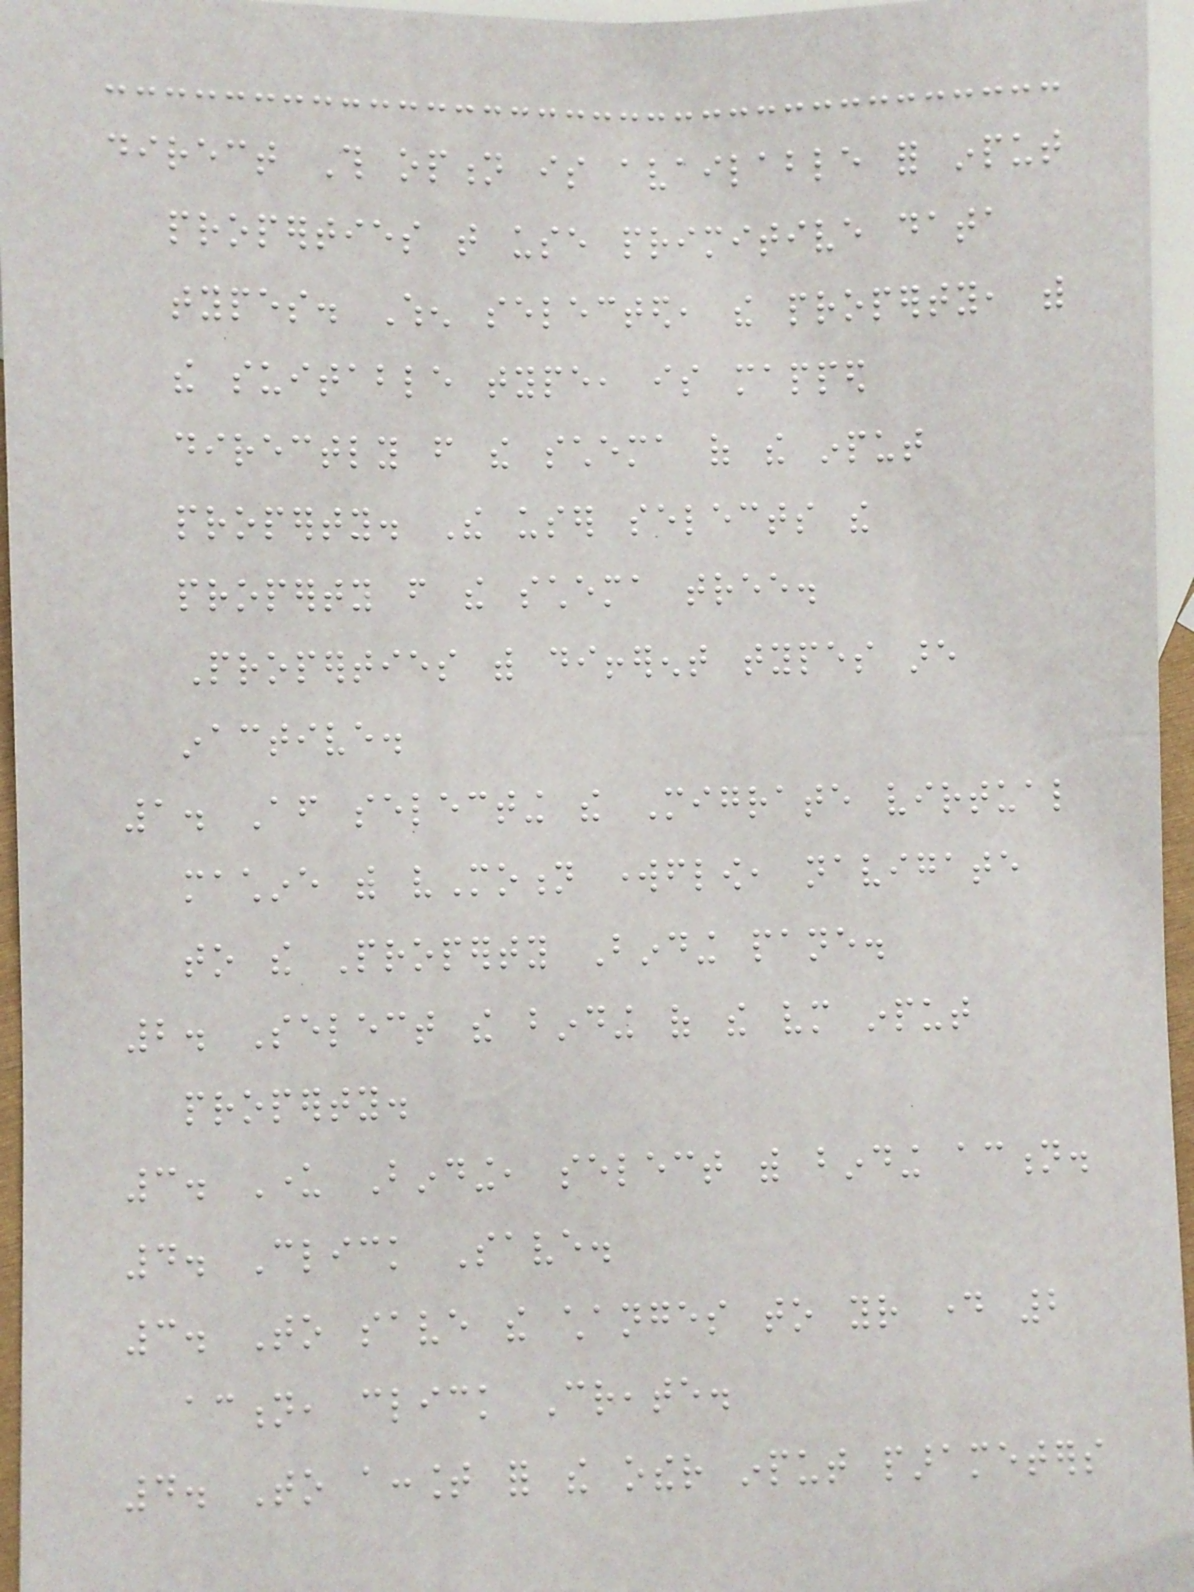direct This option is available for input
properties that use primitive data
types. When selected, the property, with
the suitable type, is mapped
directly from the schema of the input
property. The user selects the
property from the schema tree.
Properties with different types are
inactive.
1. After selecting the Migrate virtual
machine with vMotion workflow, navigate
to the Property Binding pane.
2. Select the binding of the vm input
property.
3. Under Binding, select with binding action.
4. Click Save.
3. To save the changes to your day 2
action, click Create.
4. To account for the other input parameters
